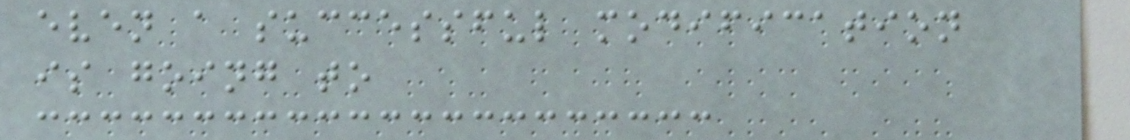even a successful modification
is going to
